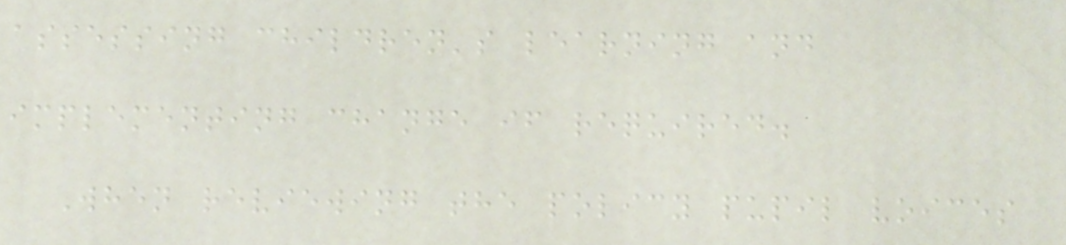assessing children's learning and
implementing change if required.
When reviewing the policy pupil voices
